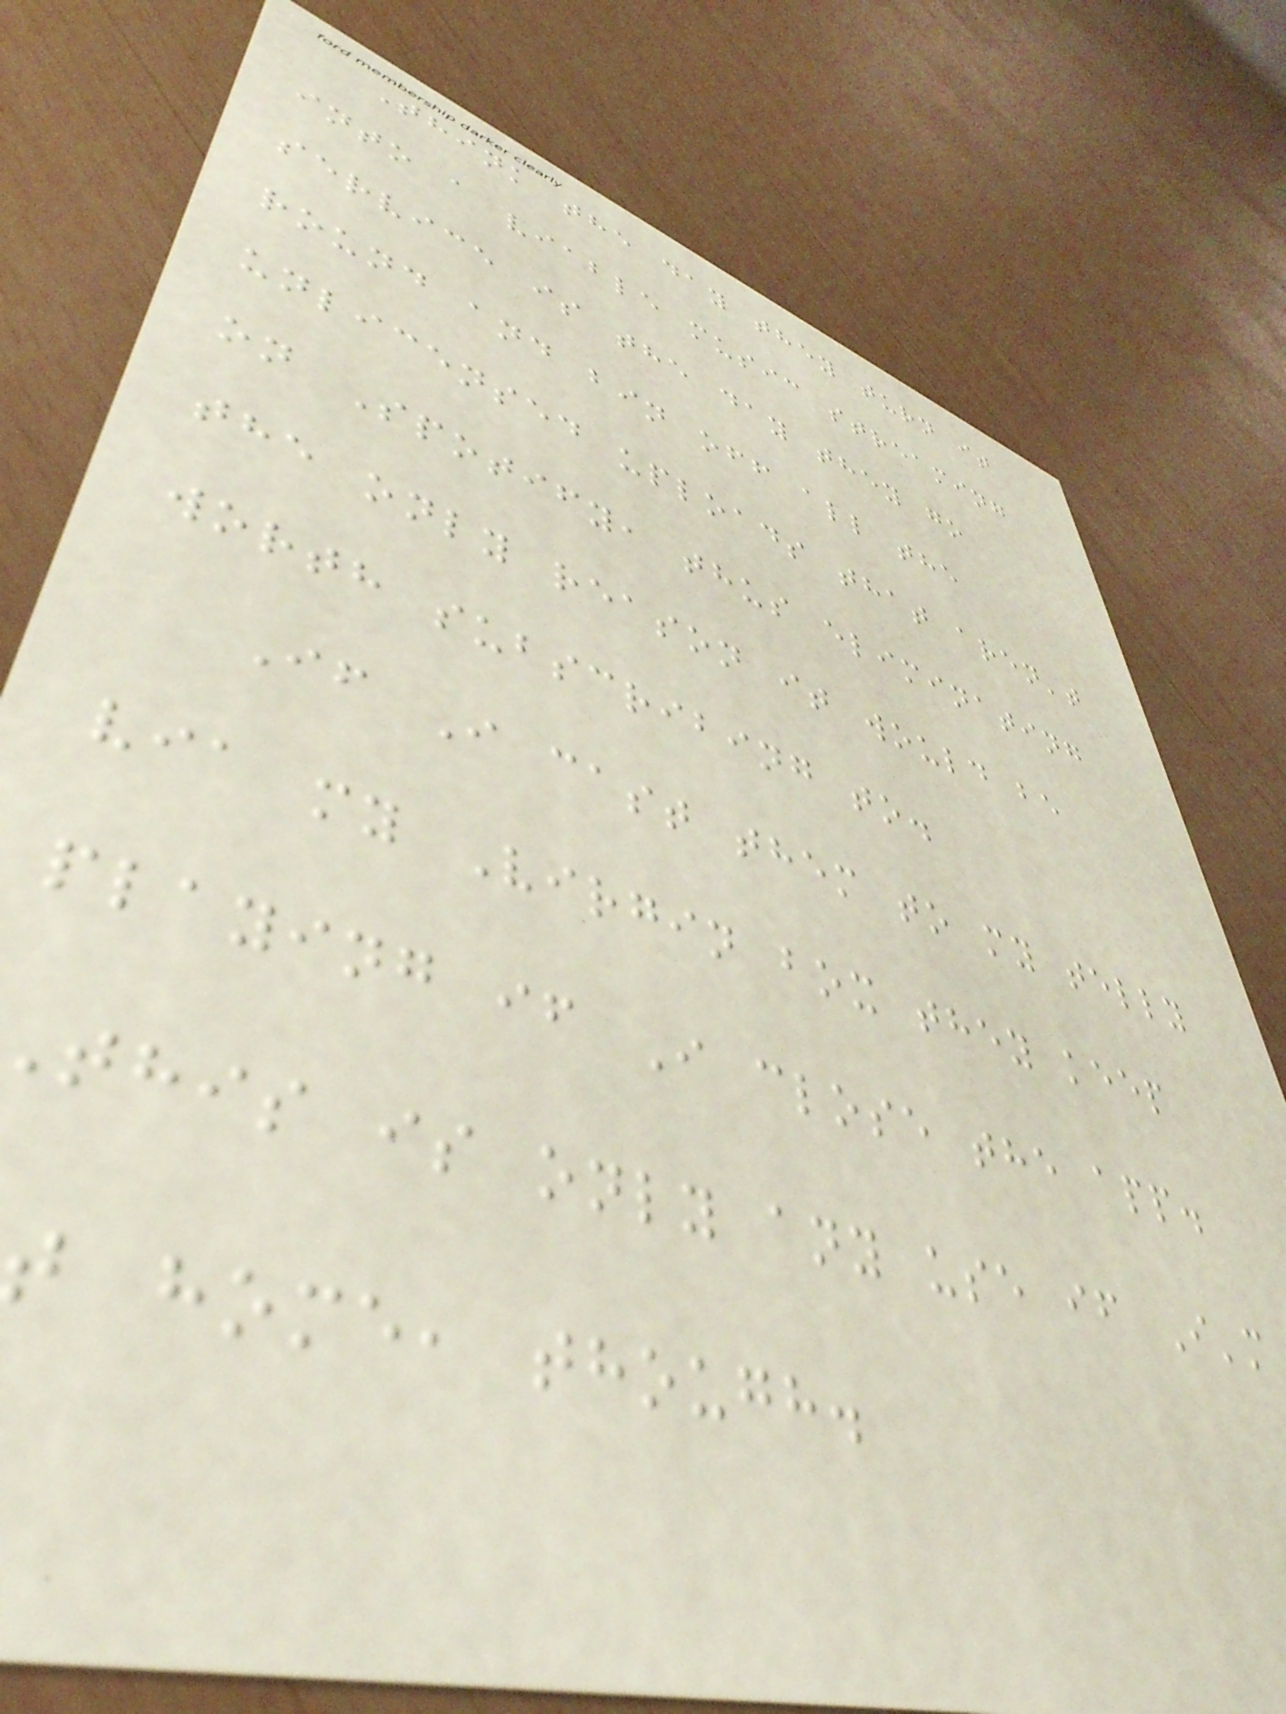Think the day they turn it
into a viable music streaming
service is the day they go
round and bin off all the
unlicensed uploads that aren't
on Spotify, thus eliminating
the only reason it would be
worth subscribing to.
If I cast them to my telly
via my Virgin box they keep
playing if I close the app.
this is only any use if I'm
home, though.
